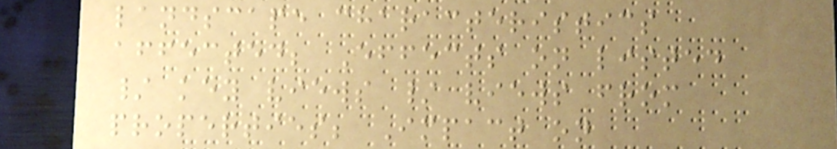landscape characteristics
affected; Effects on listed
/ key views / views from
properties; Impact on
